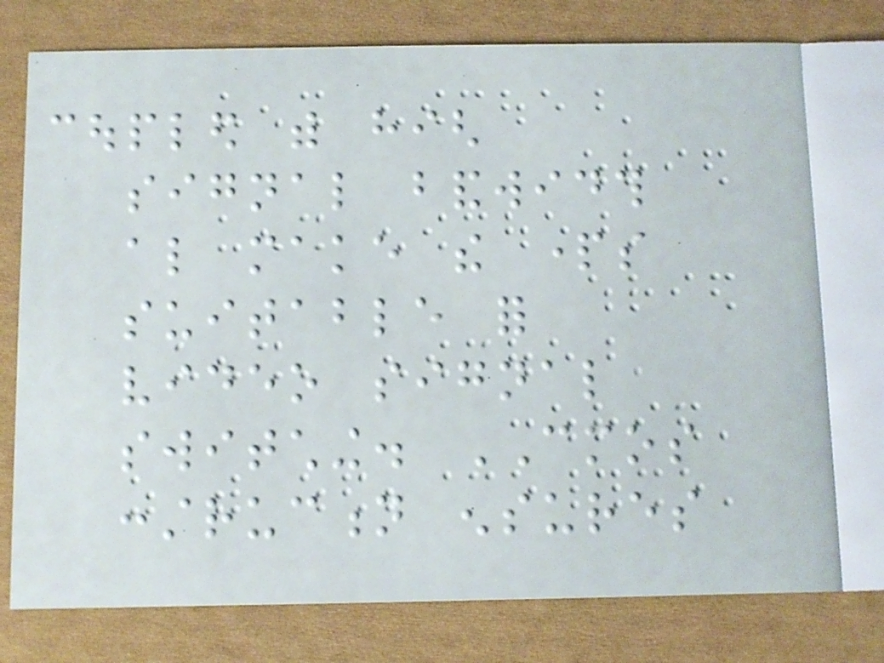coupled with high
signal bandwidth
also make the parts
suitable for
video signal
switching. CMOS
construction ensures
